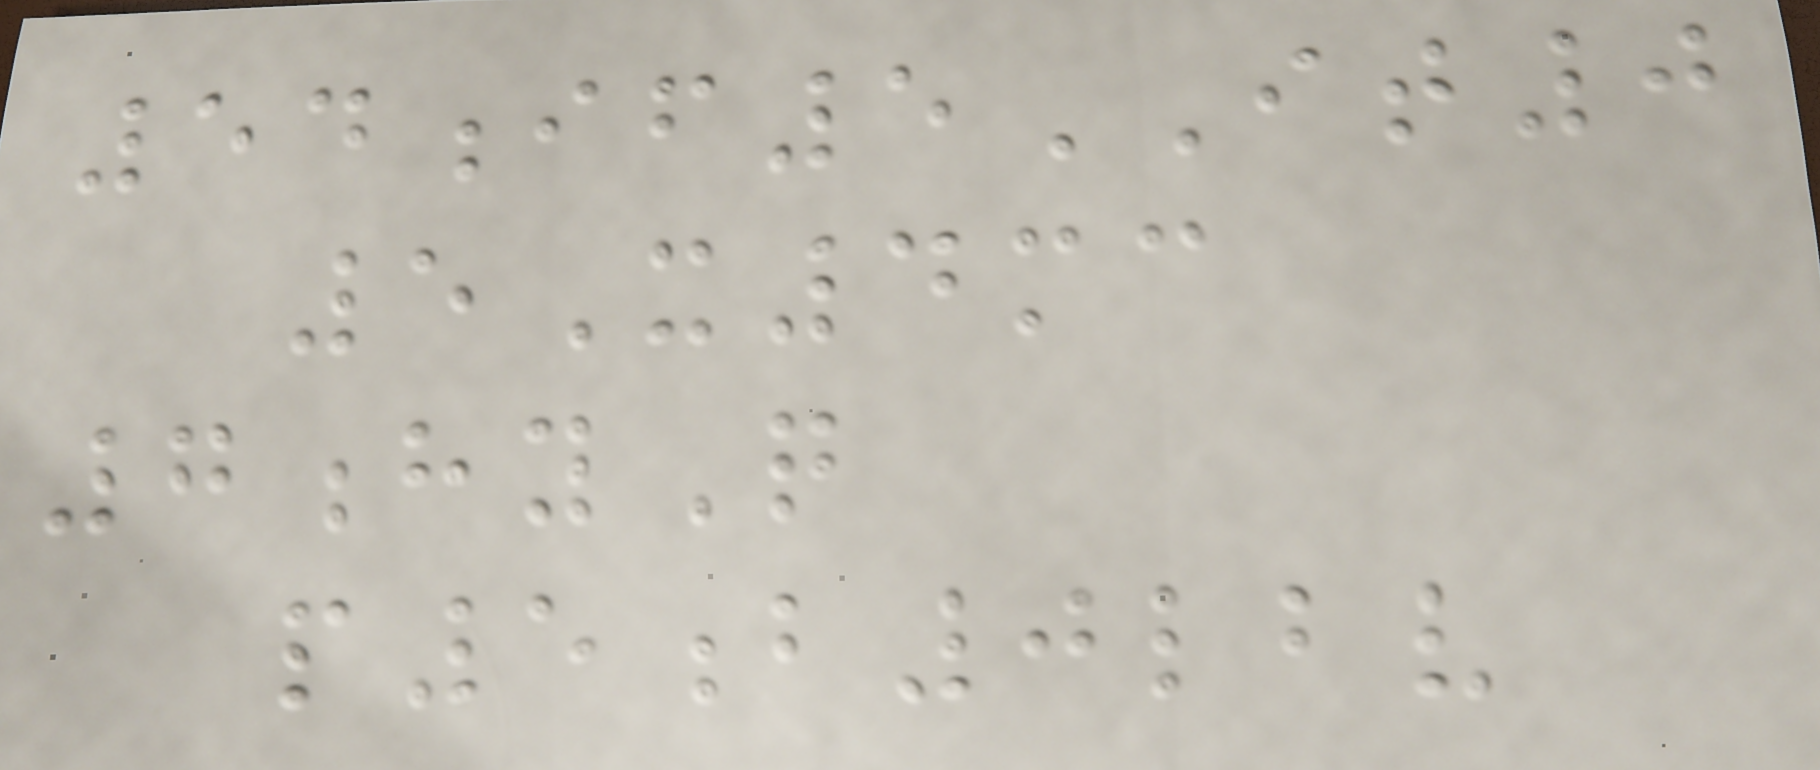54if5IT0
5X4mc
7hyQ
p5b0lbv
